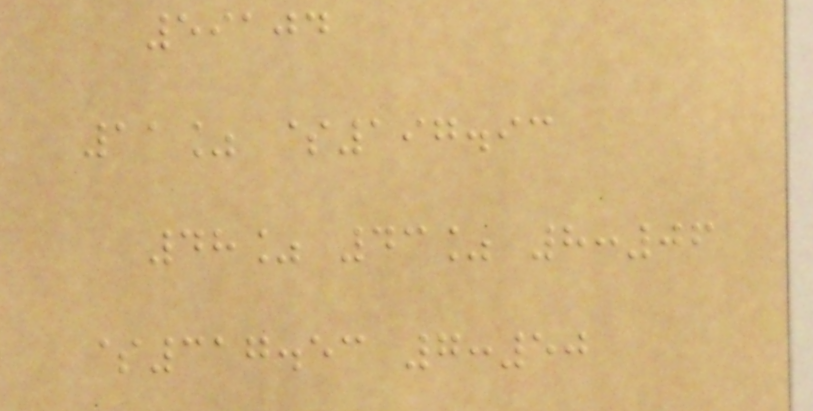59104
11% $197.93
48% 43% 8:06
$317.53 7:50
